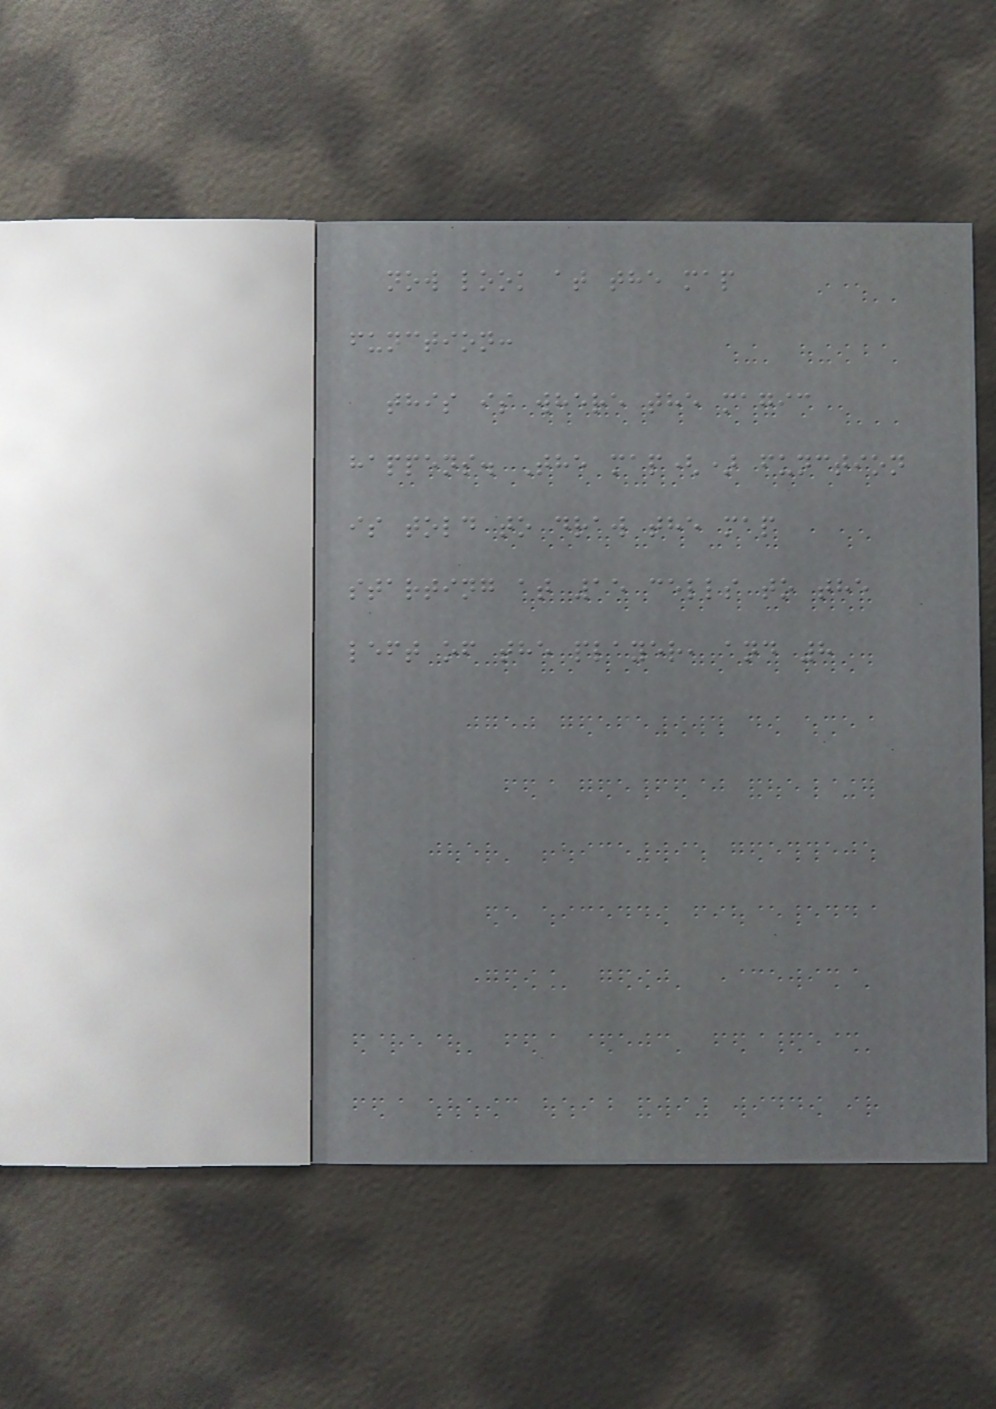now look at the map
function:
this is where the magic
happens. The map() function
is told to draw the map
starting at 15 cells to the
left of the player, and 8
